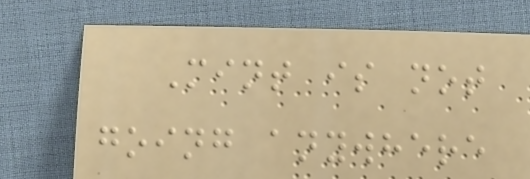Mint is not
going anywhere
